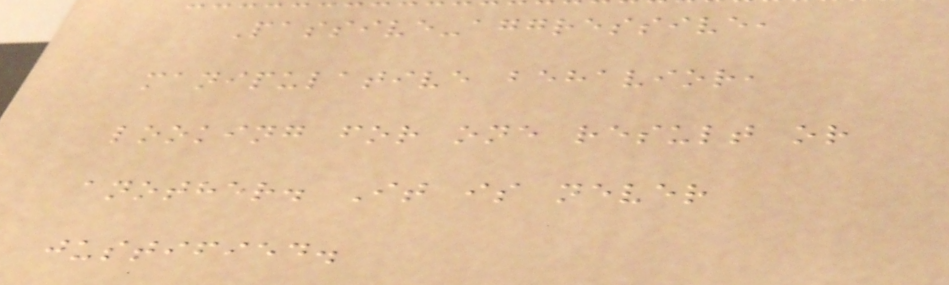Passive-aggressive,
manipulative behavior,
looking for one result or
another. It is never
justified.
